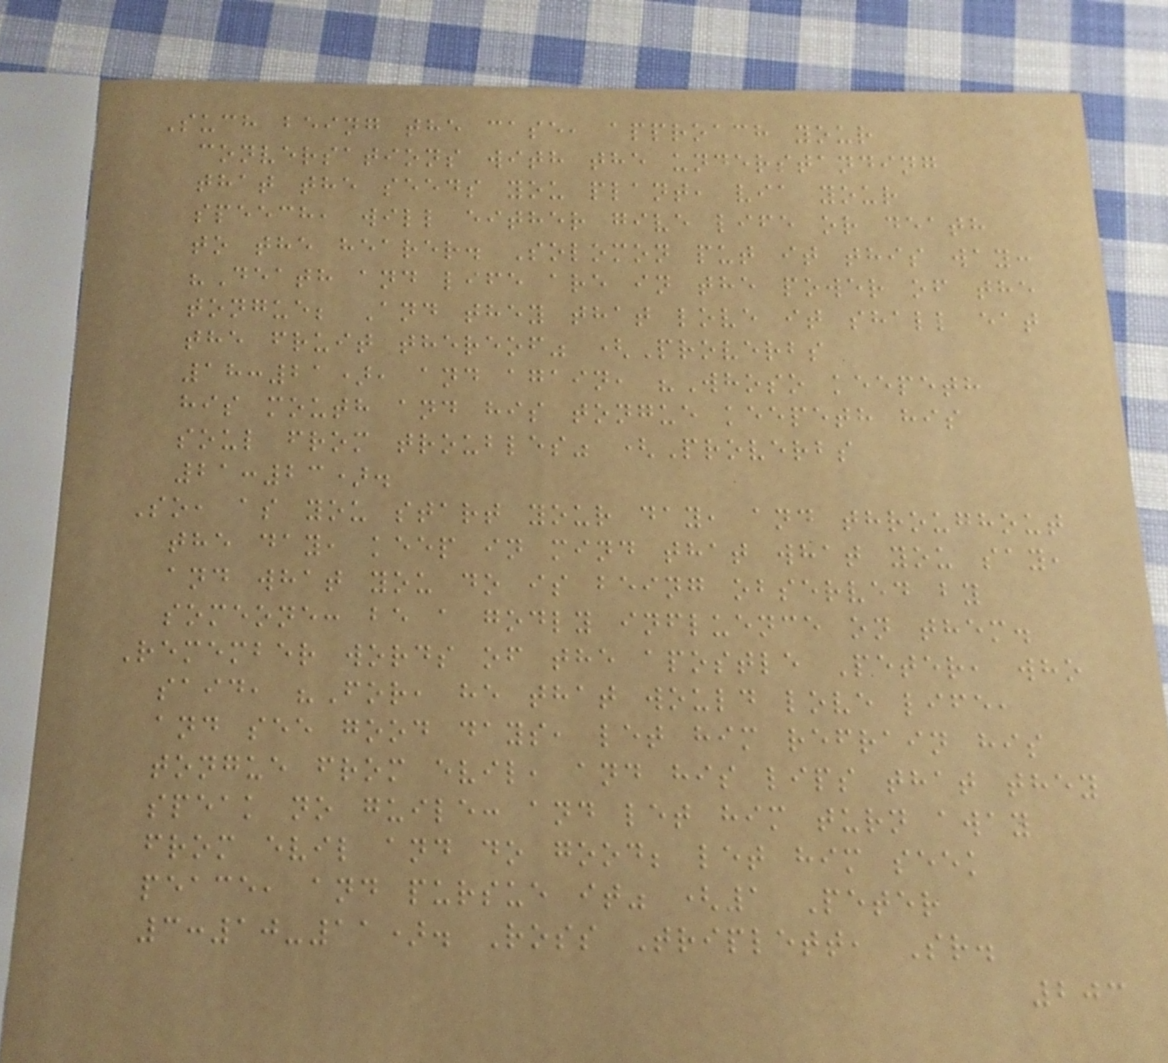Such being the case, approach your
conversations with the understanding
that the seeds you plant, via your
speech, will either give life or death
to the hearer. Solomon put it this way:
"Death and life are in the power of the
tongue; And they that love it shall eat
the fruit thereof" (Proverbs
18:21), and again, "Whoso keepeth
his mouth and his tongue keepeth his
soul from troubles" (Proverbs
21:23).
So, as you start your day, and throughout
the day, keep in mind that what you say,
and what you do is being observed by
someone: be a godly influence on them.
Remember words of the apostle Peter, who
said, "For, he that would love life,
and see good days, let him refrain his
tongue from evil, and his lips that they
speak no guile: and let him turn away
from evil and do good; let him seek
peace, and pursue it" (1 Peter
3:10-11). Ross Triplett, Sr.
203
